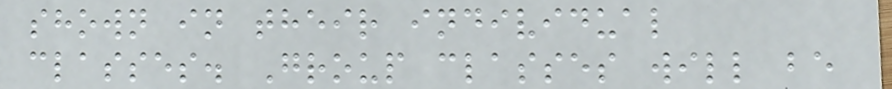shown in their individual
classes. Group classes will be
